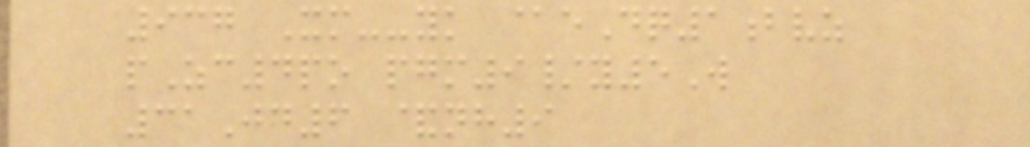937 Xm--yk @eDq1bvz
pZc4po pgm9/y5W
31Jd6 &nh9
